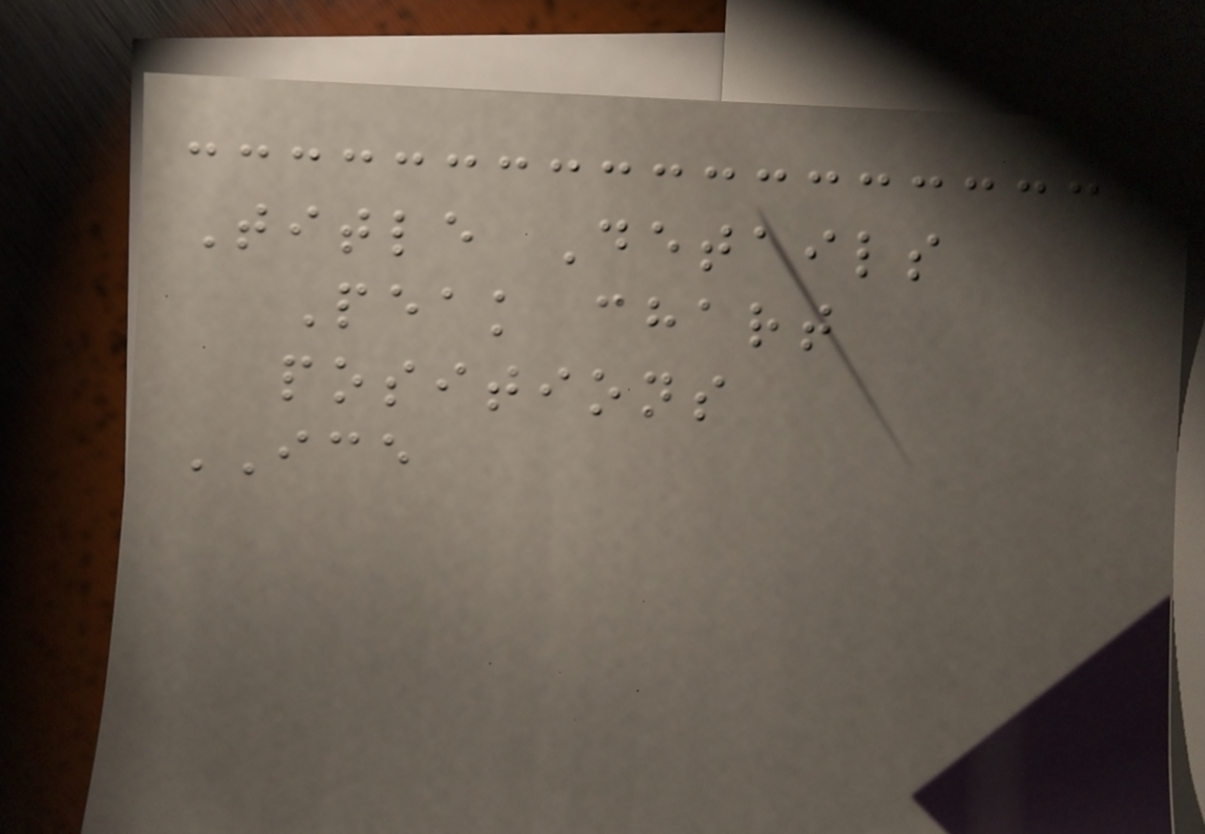Title Details
Peak chart
positions
ICE
